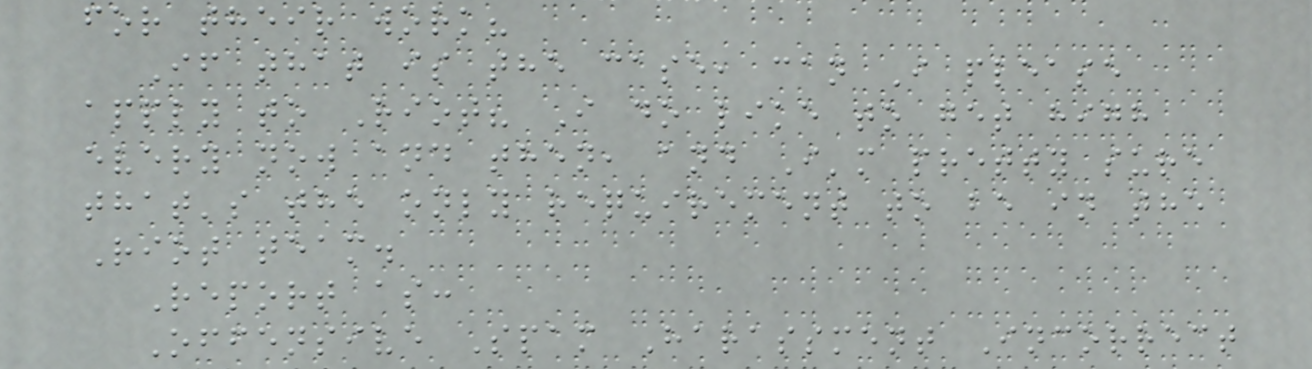for their work?
If that is the case, can I please
apply to Riot? I do like to get high
every now and then, and I'm pretty sure
that's the only requirement to be in the
Riot team.
Report as:
Offensive Spam Harassment Incorrect
